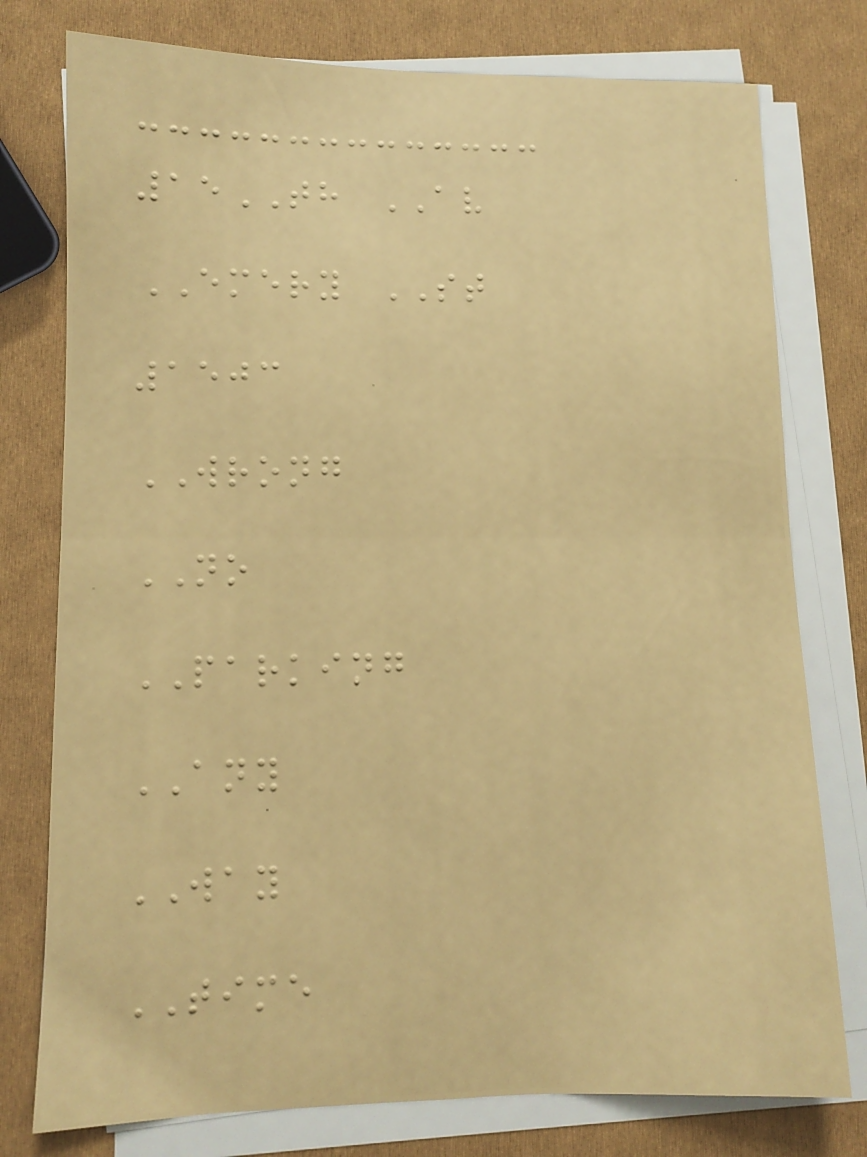15TH AV
EMERY ST
1503
WRONG
NO
PARKING
ANY
WAY
TIME
